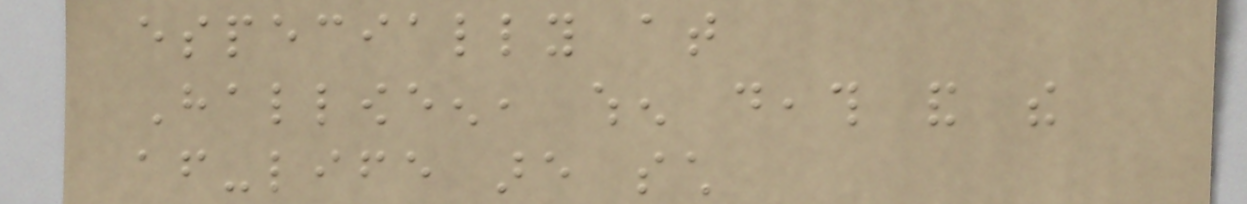especially at
Halloween, when death and the
after-life are such
